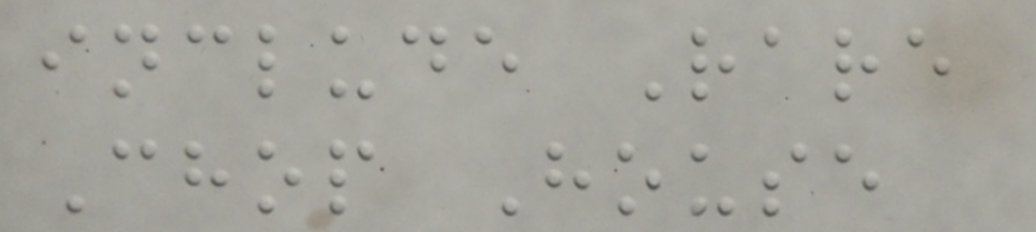include Rare
Chop House
